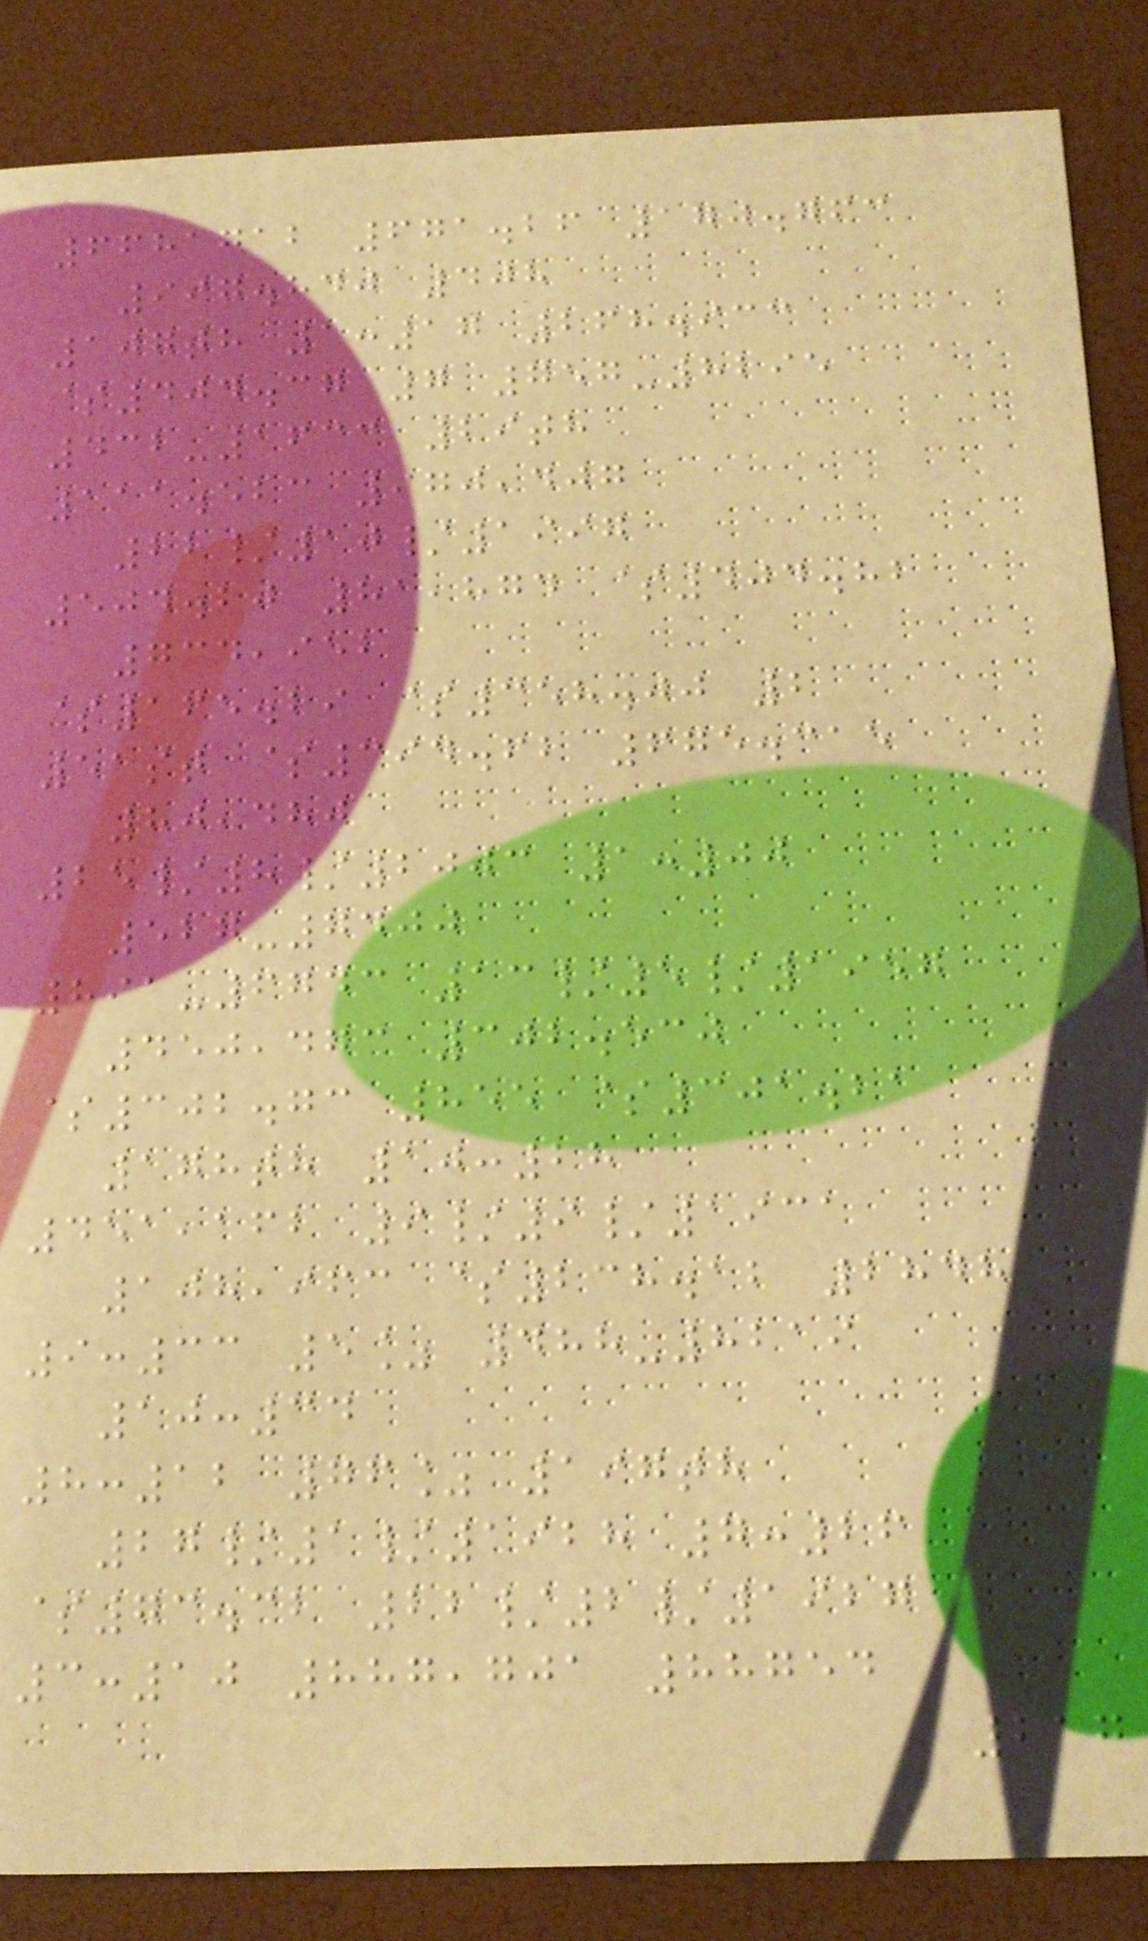6681712 671.26 170.763
997.840 408
107th 1:17 268.933
$404.37 7 757-8295
432-1633 29th
111.523 970,407
22/10/1997
504.20 81,874 $404.82
734,952
$165.29 $358.00 2
51st $394.62 675.315
80,480
25/8/2003 1:00
527-7400
891-6743 13/5/1957
450,473 302.530
$302.73 855 $301.21
178th 10:28
451,162 9/9/1931
108,963 $238.12 2848
9:33 5% 488-8219
10:34
8:12 76% 197th
27/1/1928 7:26
$73.32 22/2/1927
3:10 887,701 88754
217
